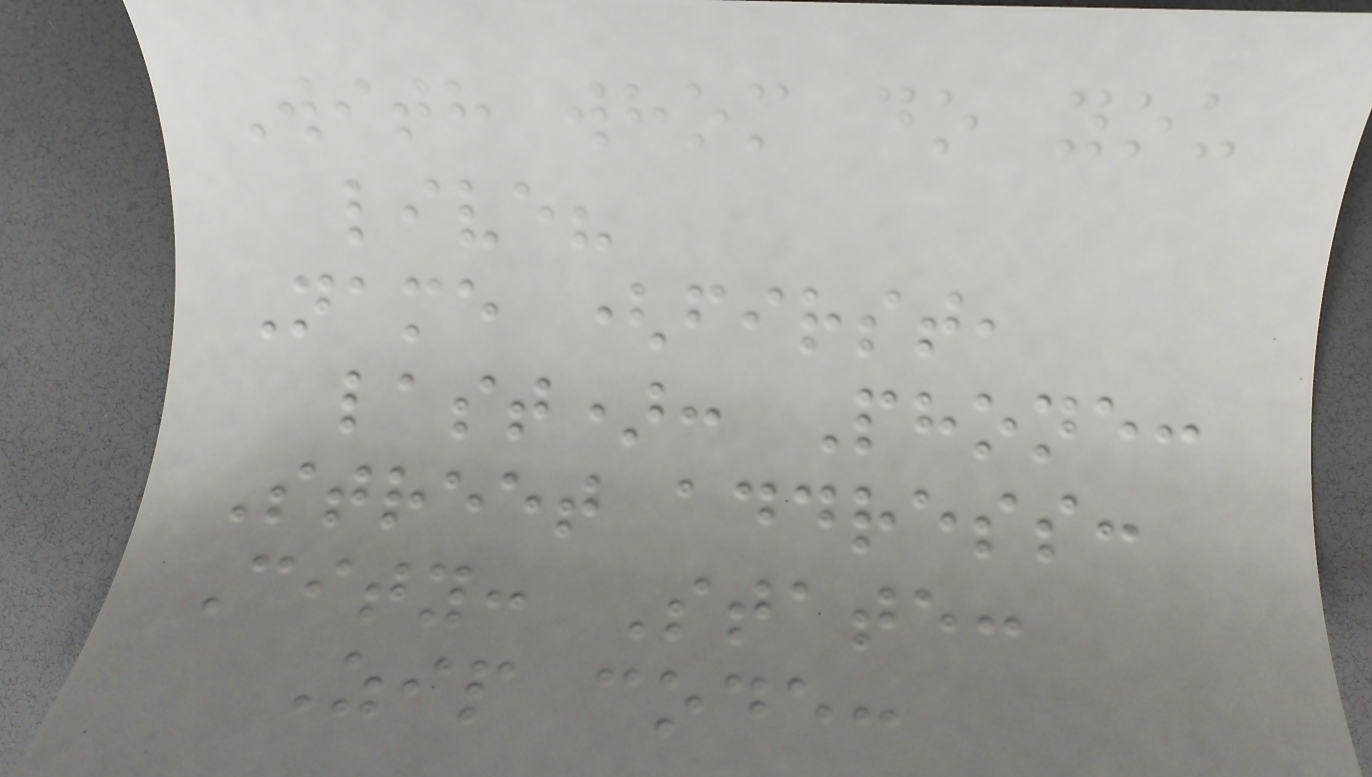With whom do you
live?
Name (first,
last): Phone:
Street address:
City: State:
Zip code:
